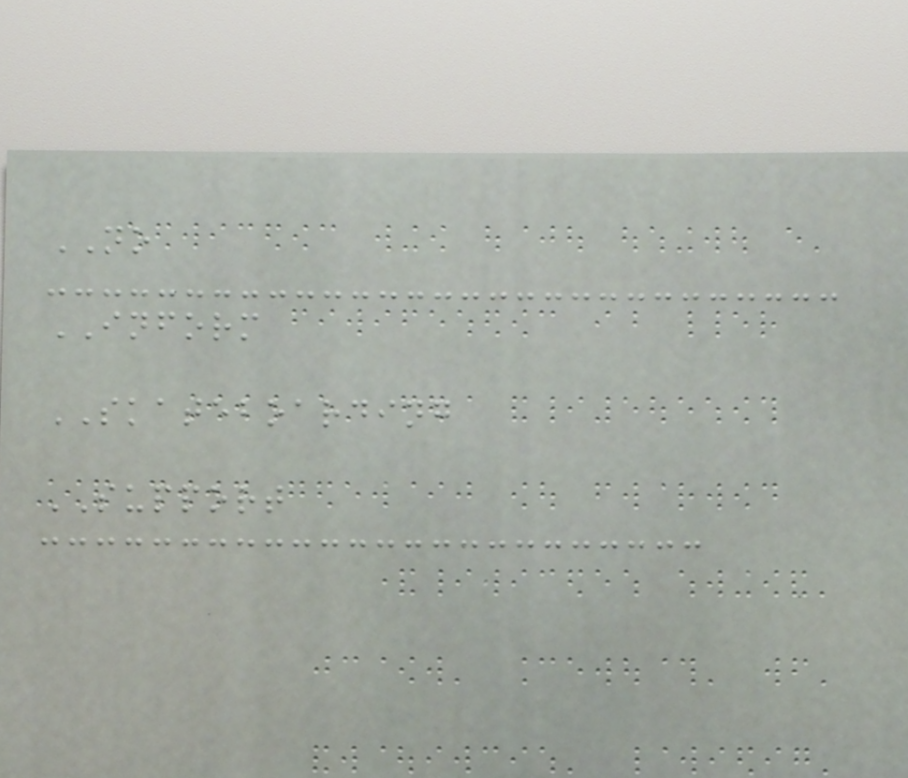NO
INFORM
SKATEBOARDING
SUPPORT
